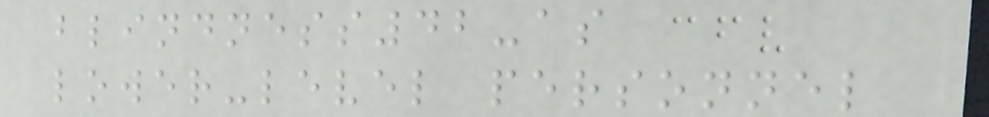blindness42-as
lower-level personnel
